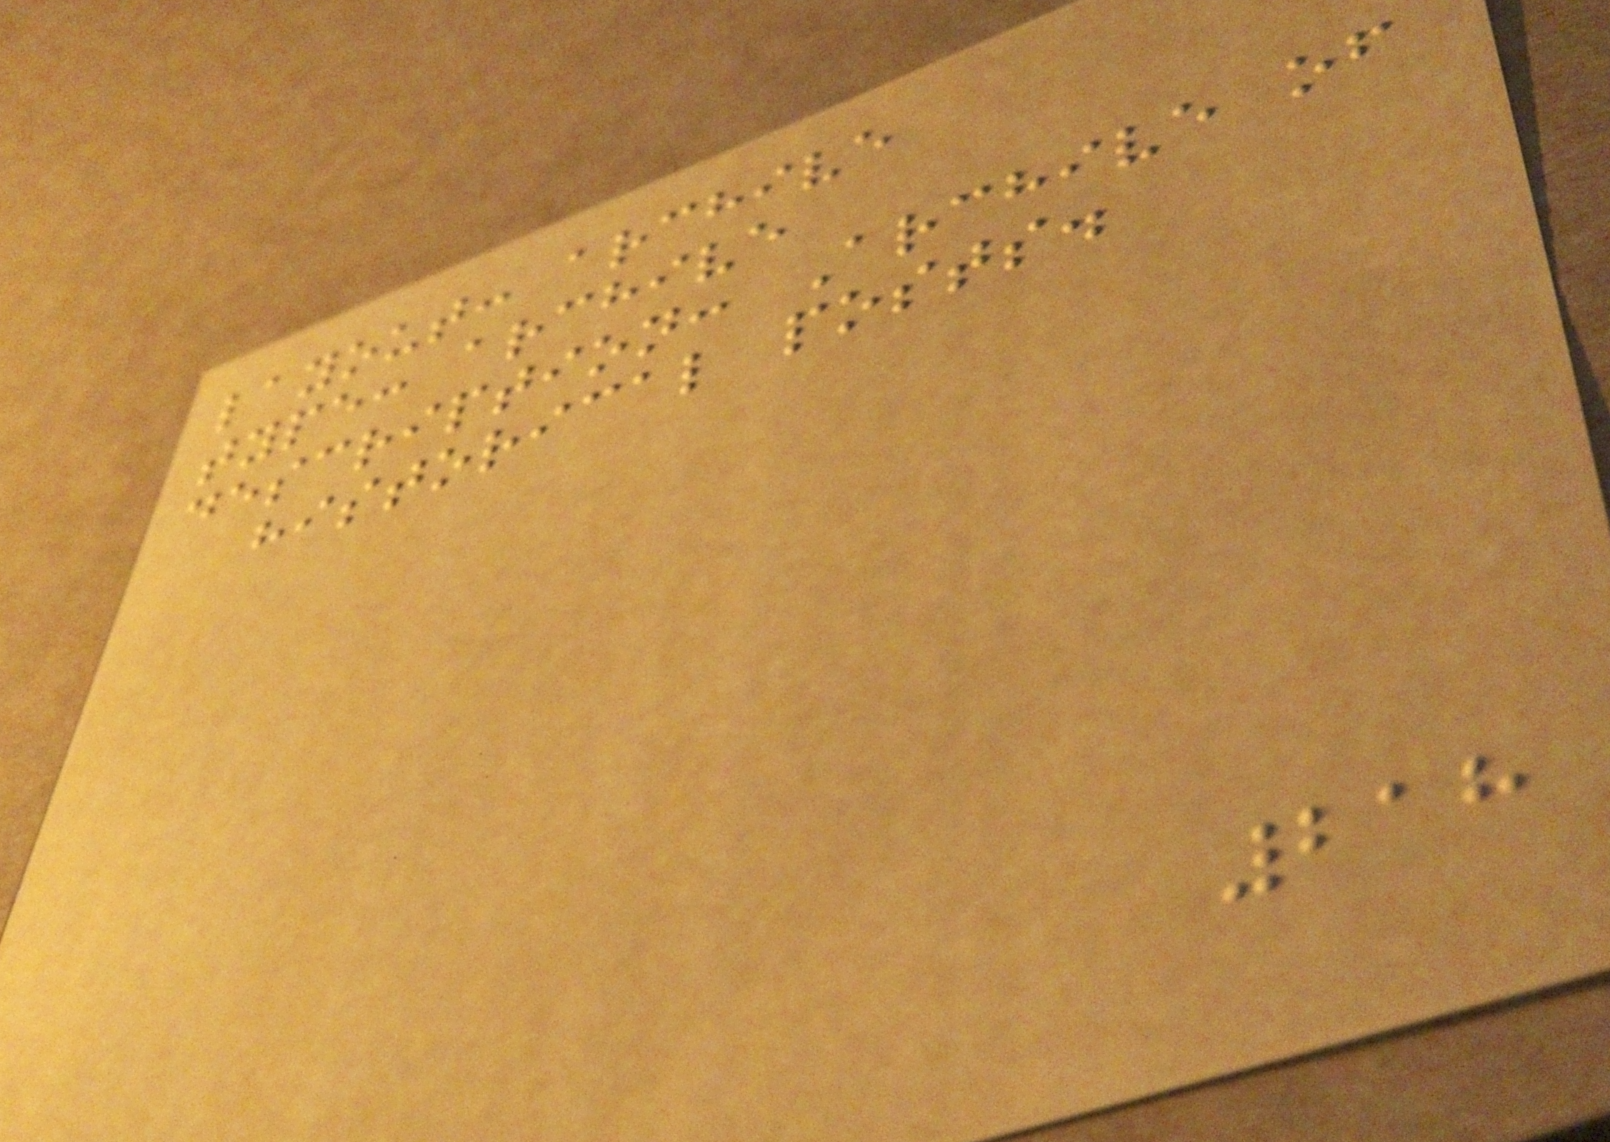layout: archive
type: archive
description: Archive of
historical posts.
218
